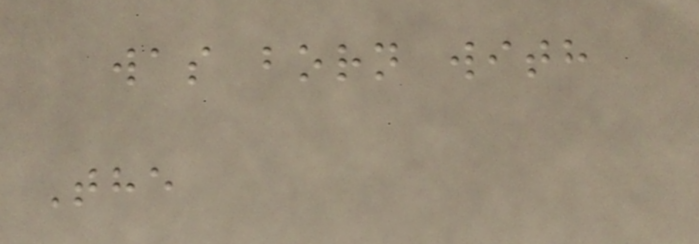was born with
The
